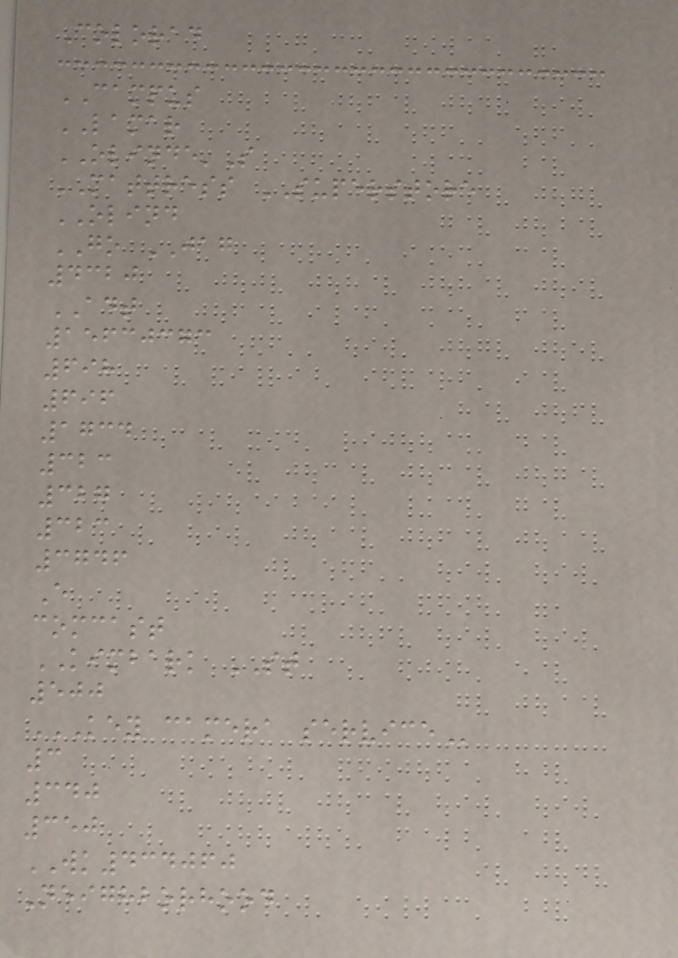Colorad
CAMPUS
LAMAR
OLINDE'S
MATTRESS SUPERSTORE
OLIND
GO JAG
4320
ADT
15630373
698
696
1734
323
327
323
3746
E
comcast
KIMBARK ST
500
KEY CAMERA SERVICE
3
340
350
WK434060
Neighborhood
